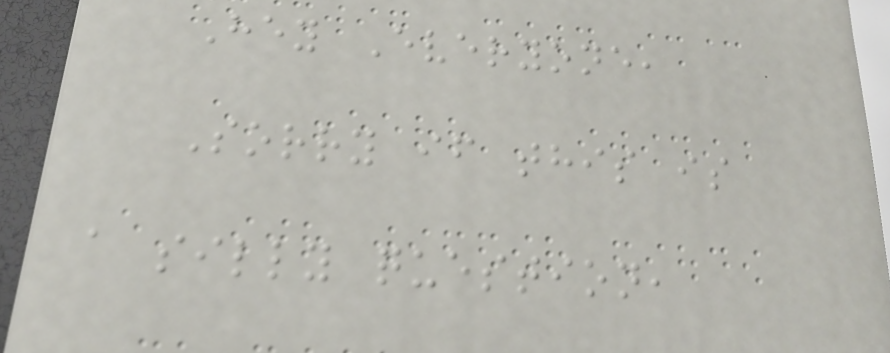Hey Everyone,
Sorry if this is
a silly question,
